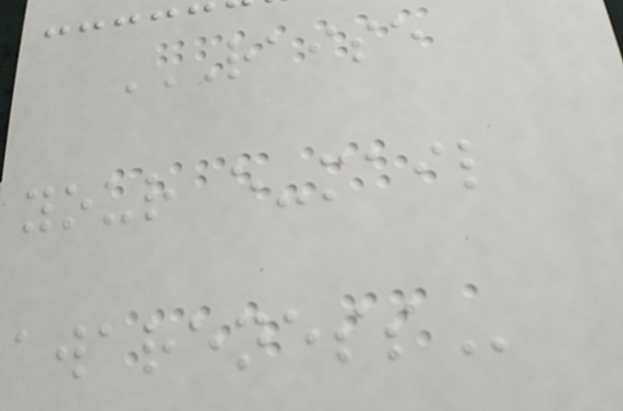RAISE
YOUR E-MAIL
AWARENESS
